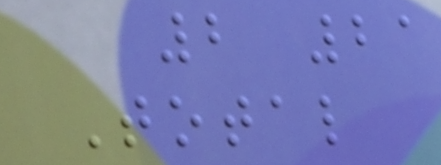2 21
Total
